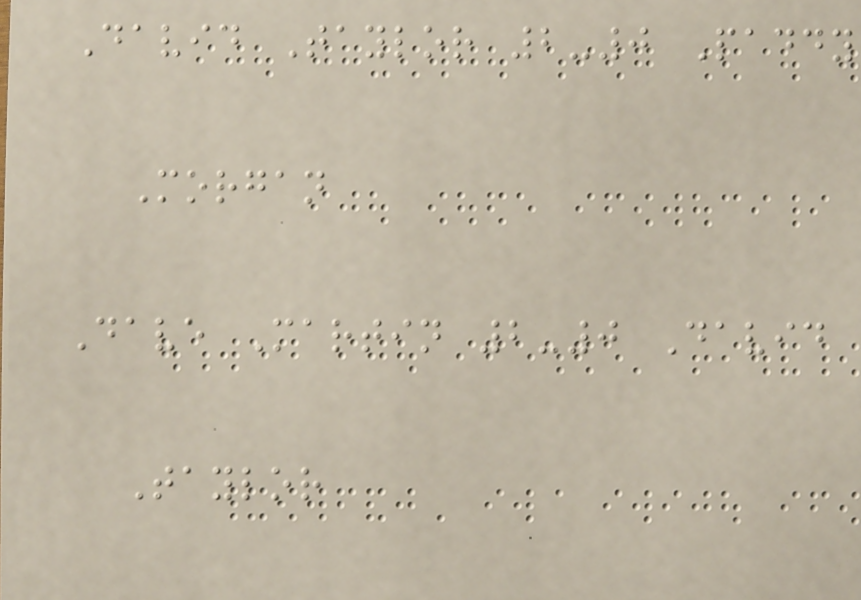David Taylor 2-0 Paddy
Morgan
Dave Martin 2-0 David
Taylor
